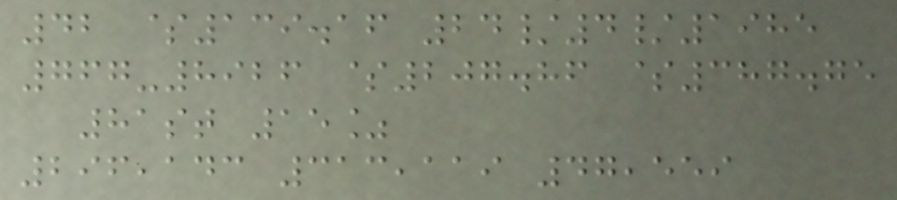42 $139.16 24/4/1985
767-8926 $207.86 $387.75
81st 15%
296,143 313,119 47,559
